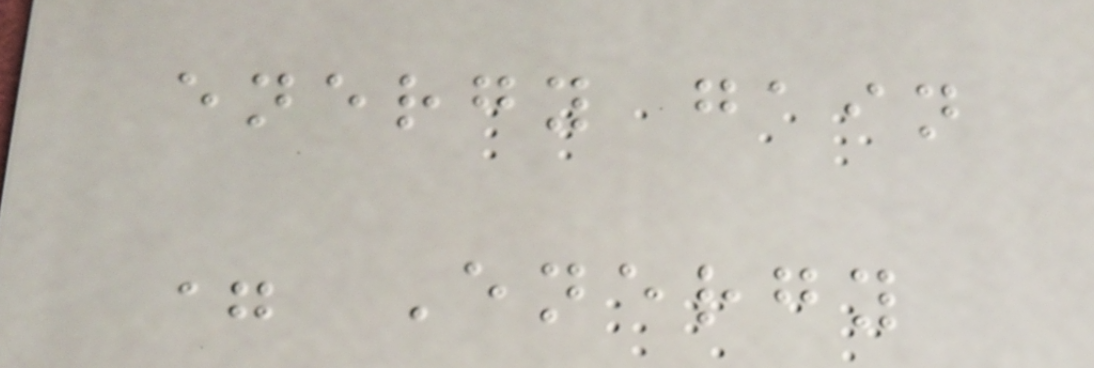energy gain
= Energy
